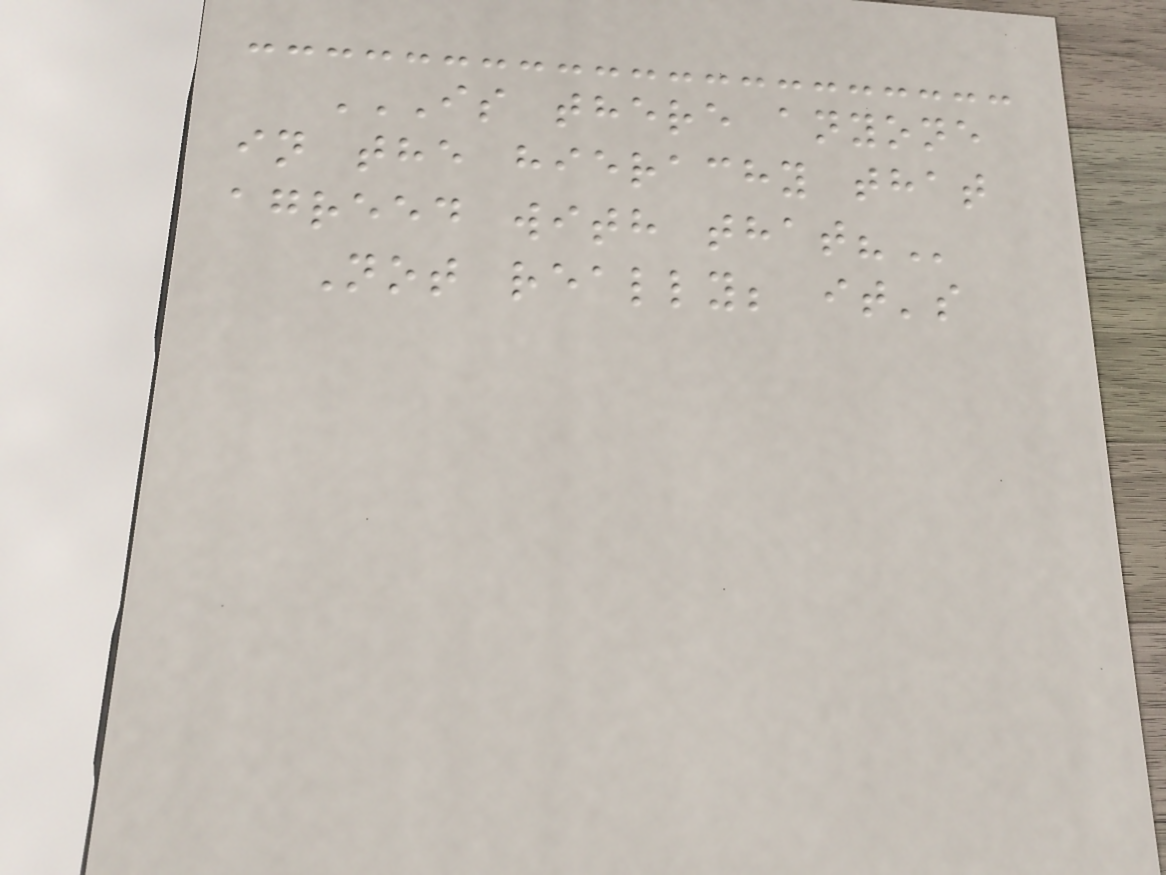IS THERE ANYONE
IN THE HIERACHY THAT
AGREED WITH THAT?
Not really; it's
